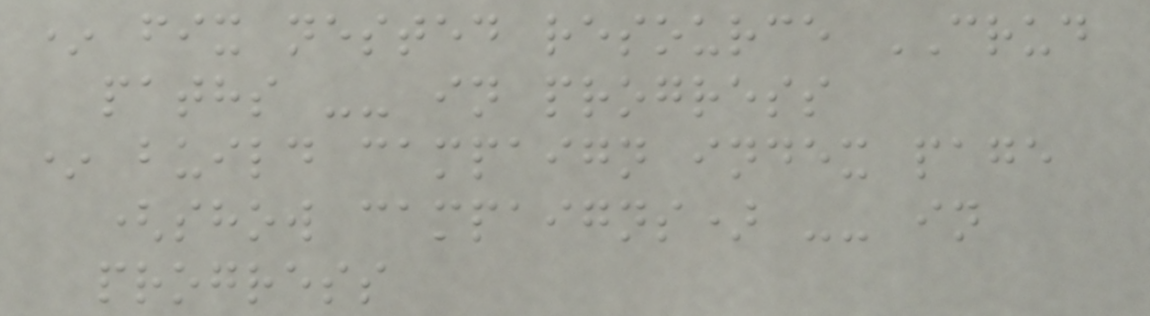* fix nested resource CRUD
paths -- in progress
* build campaign index page
(show campaigns) -- in
progress
